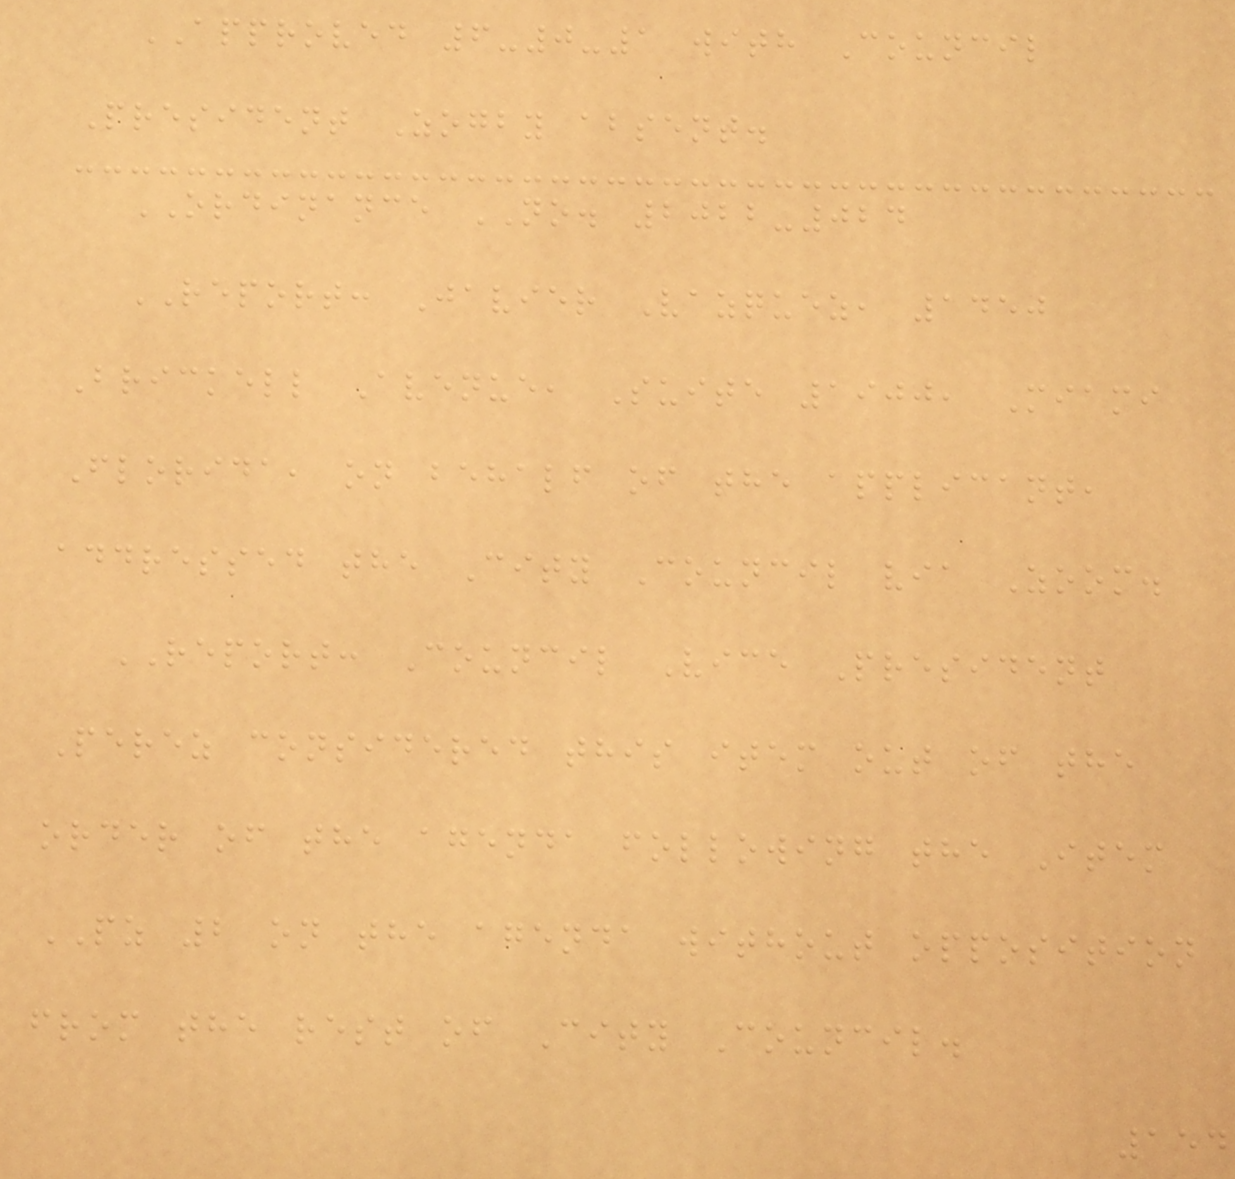APPROVED 6-0-1 with Council
President Zogby absent.
ORDINANCE NO. 2022-024
REPORT: Javier Vazquez, 1450
Brickell Avenue, Suite 1900, Miami
Florida, on behalf of the applicant,
addressed the City Council via Zoom.
REPORT: Council Vice President
Perez considered this item out of the
order of the agenda following the Item
PZ 2 on the agenda without opposition
from the rest of City Council.
154
